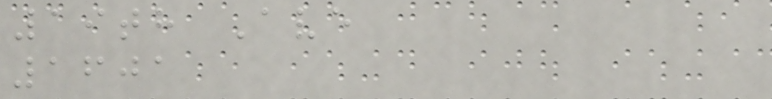19th Ave
1601
